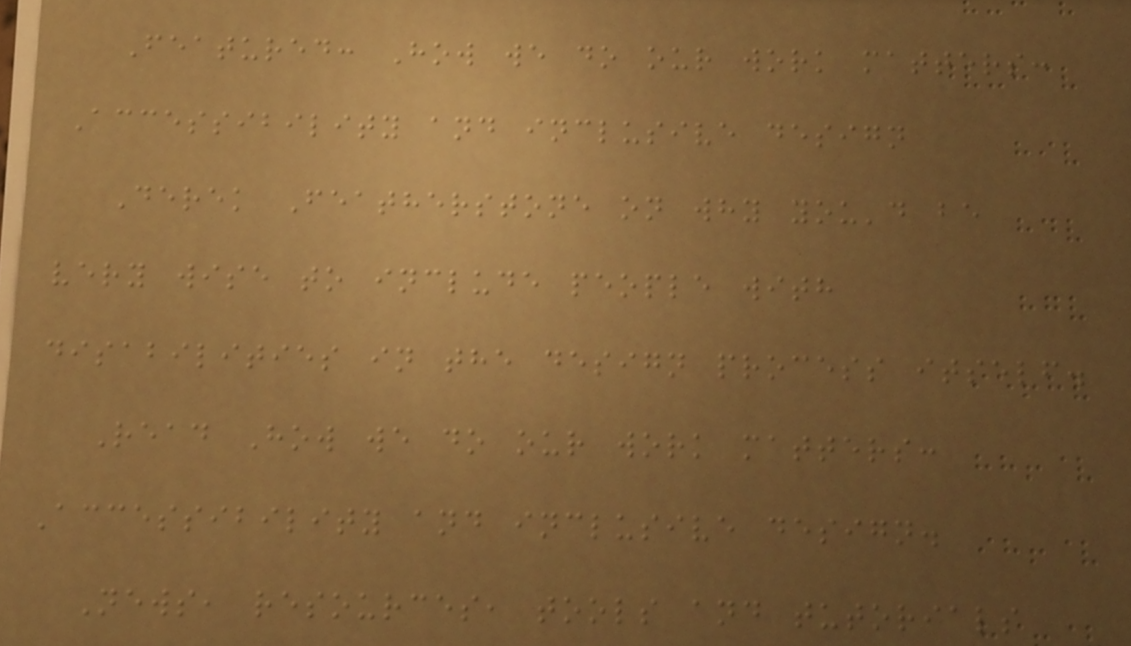Featured: How we do our work matters:
Accessibility and inclusive design
Derek Featherstone on why you'd be
very wise to include people with
disabilities in the design process itself.
Read How we do our work matters:
Accessibility and inclusive design.
News, resources, tools and tutorials
